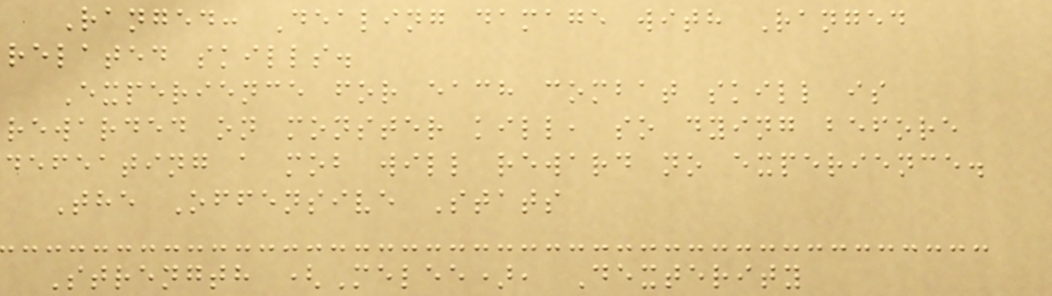Ranged: Dealing damage with Ranged
related skills.
Experience for each combat skill is
rewarded on monster kill, so dying before
defeating a mob will reward no experience.
The Offensive Stats
Strength (Melee), Dexterity
